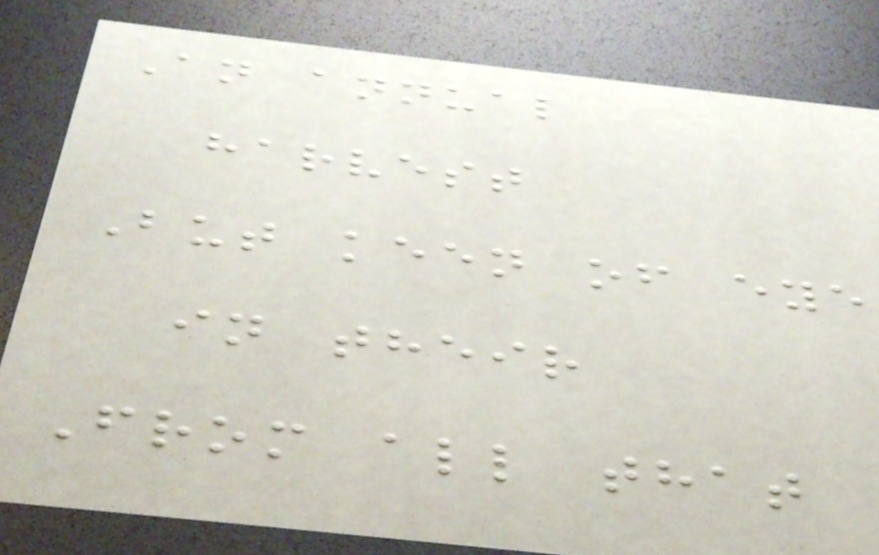An annual
harvest
But keen of eye
in their
From all that
